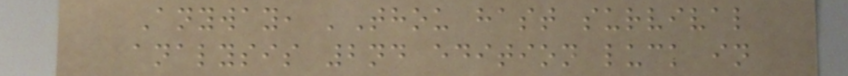Anyway, 'Thou hast survival
analysis 2nd edition luck in
